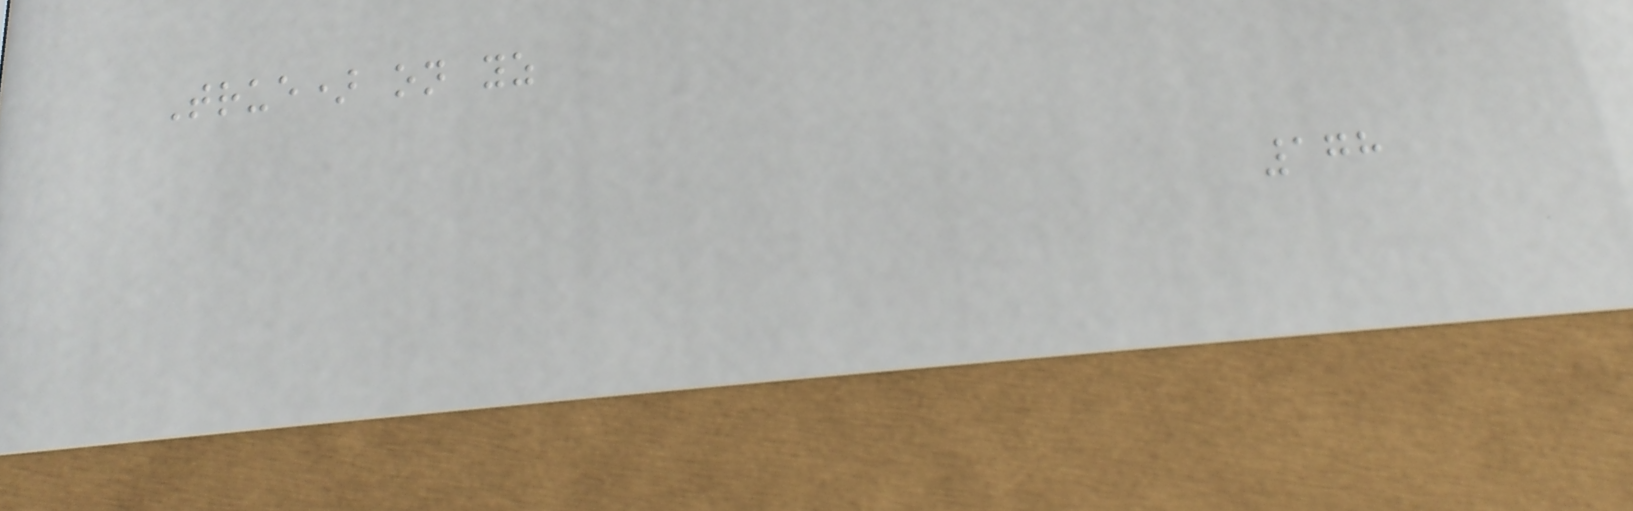True) on yz
178
